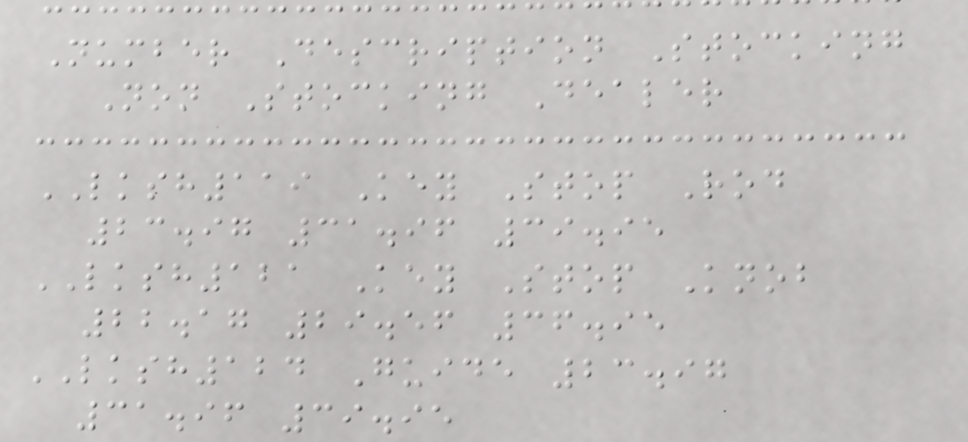Number Description Stocking
Non Stocking Dealer
LKSH119 Key Stop Rod
23.97 31.96 39.95
LKSH121 Key Stop Knob
22.17 29.56 36.95
LKSH124 Guide 23.97
31.96 39.95
